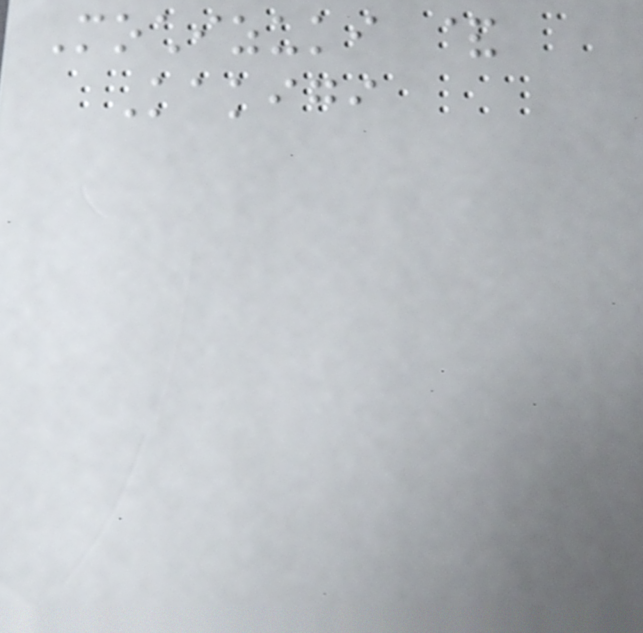Mochizuki &
Kakigi
